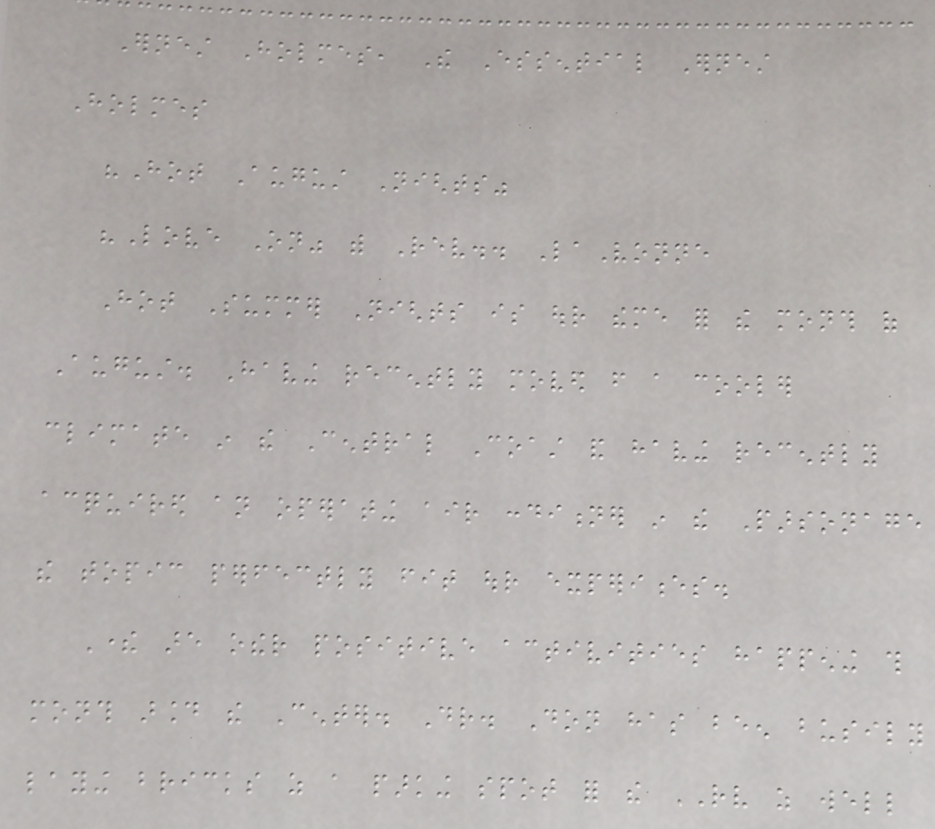Ernest Holmes, The Essential Ernest
Holmes
"Hot August Nights"
"Love On" with Rev.. LaVonne
Hot Summer Nights is our theme for the month of
August. Having recently moved from a cooler
climate in the Central Coast and having recently
acquired an operating air conditioner in the Parsonage
the topic perfectly fit our experiences.
There are other positive activities happening this
month around the Center. Dr. Don has been busily
laying bricks as a parking spot for the RV as well
